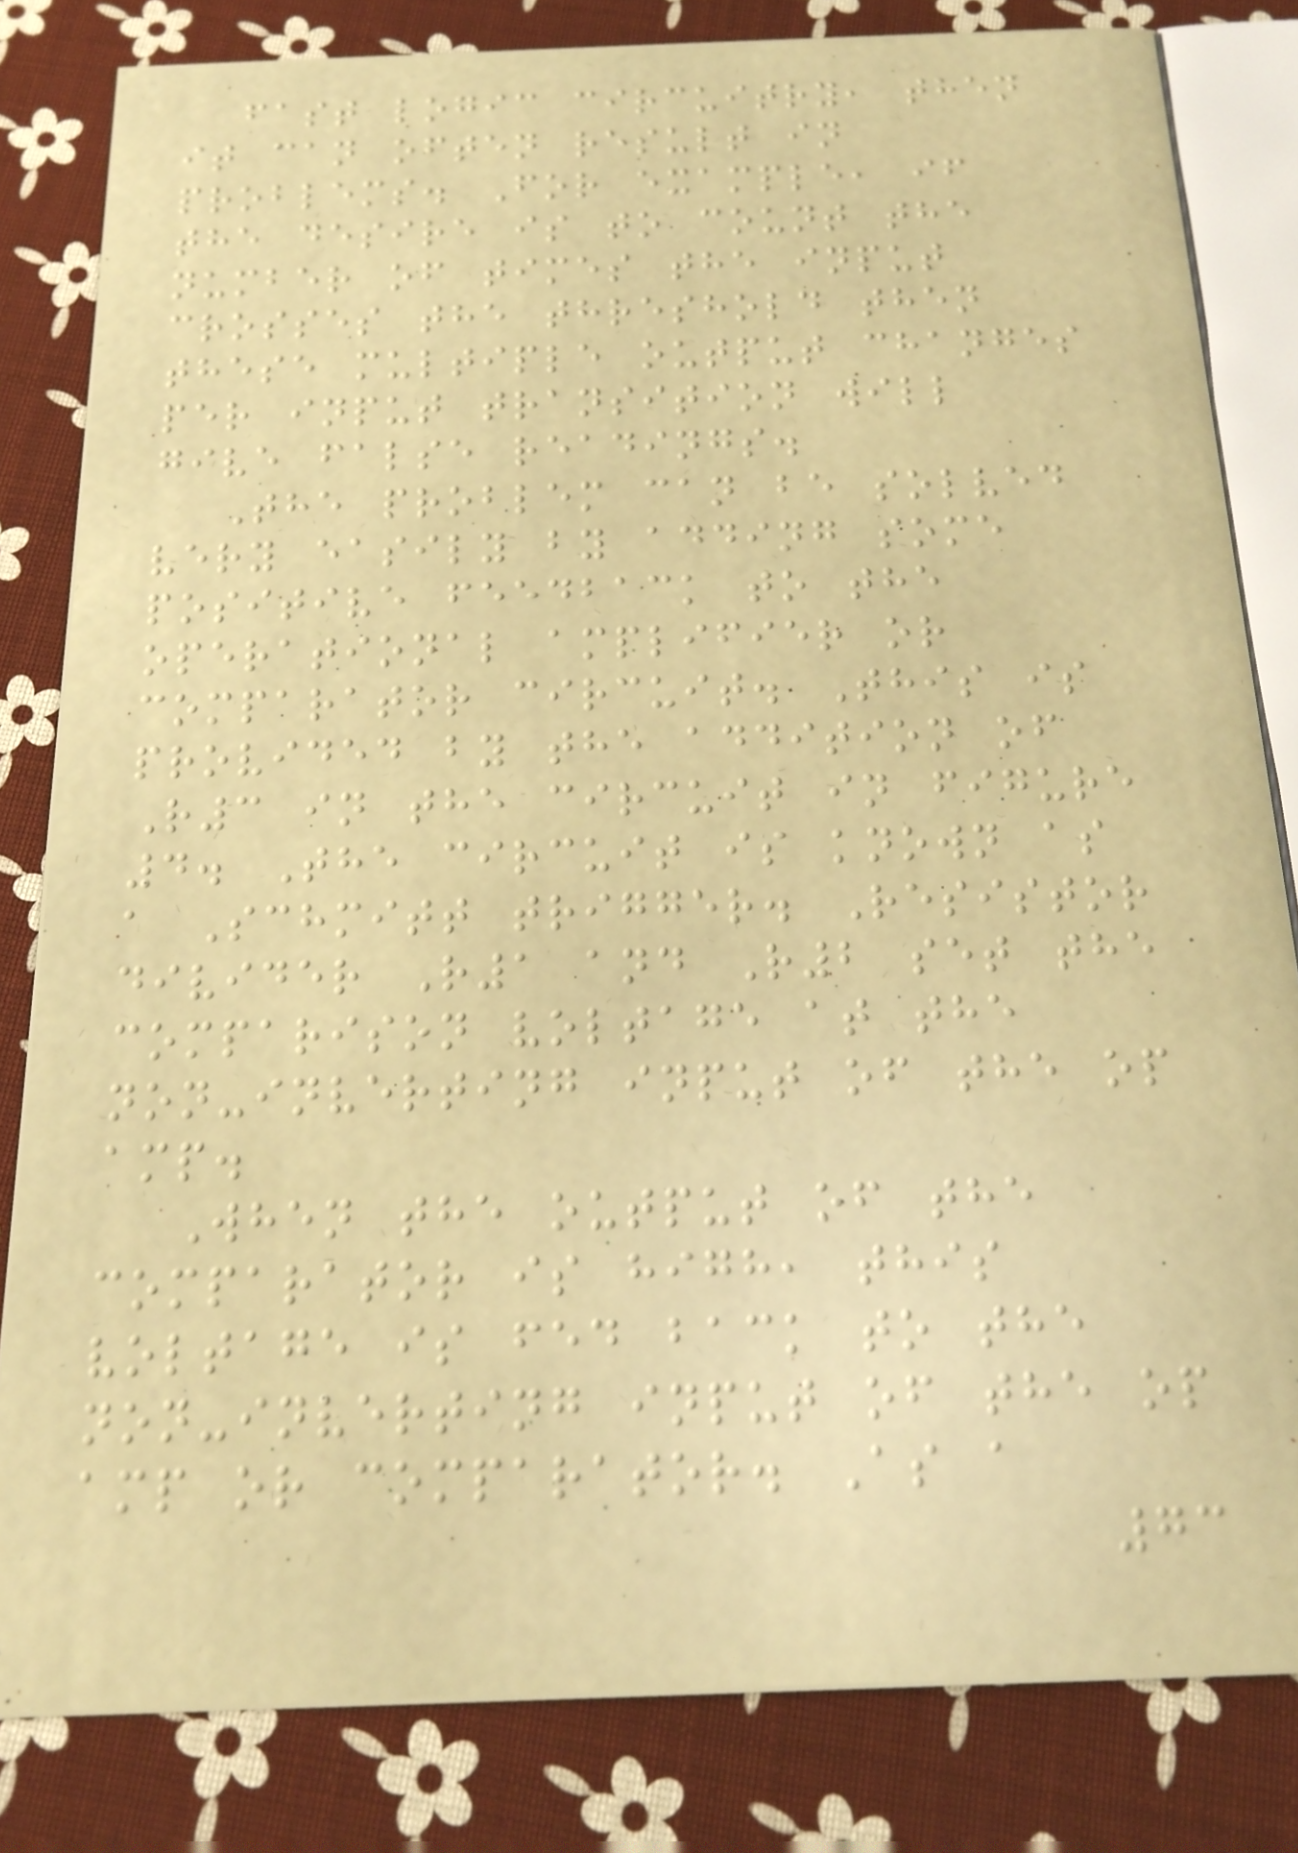fast logic circuitry, then
it can often result in
problems. For example, if
the desire is to count the
number of times the input
crosses the threshold then
these multiple output changes
per input transition will
give false readings.
The problem can be solved
very easily by adding some
positive feedback to the
operational amplifier or
comparator circuit. This is
provided by the addition of
R3 in the circuit in figure
4. The circuit is known as
a Schmitt trigger. Resistor
divider R1 and R2 set the
comparison voltage at the
non-inverting input of the op
amp.
When the output of the
comparator is high, this
voltage is fed back to the
non-inverting input of the op
amp or comparator. As a
73
